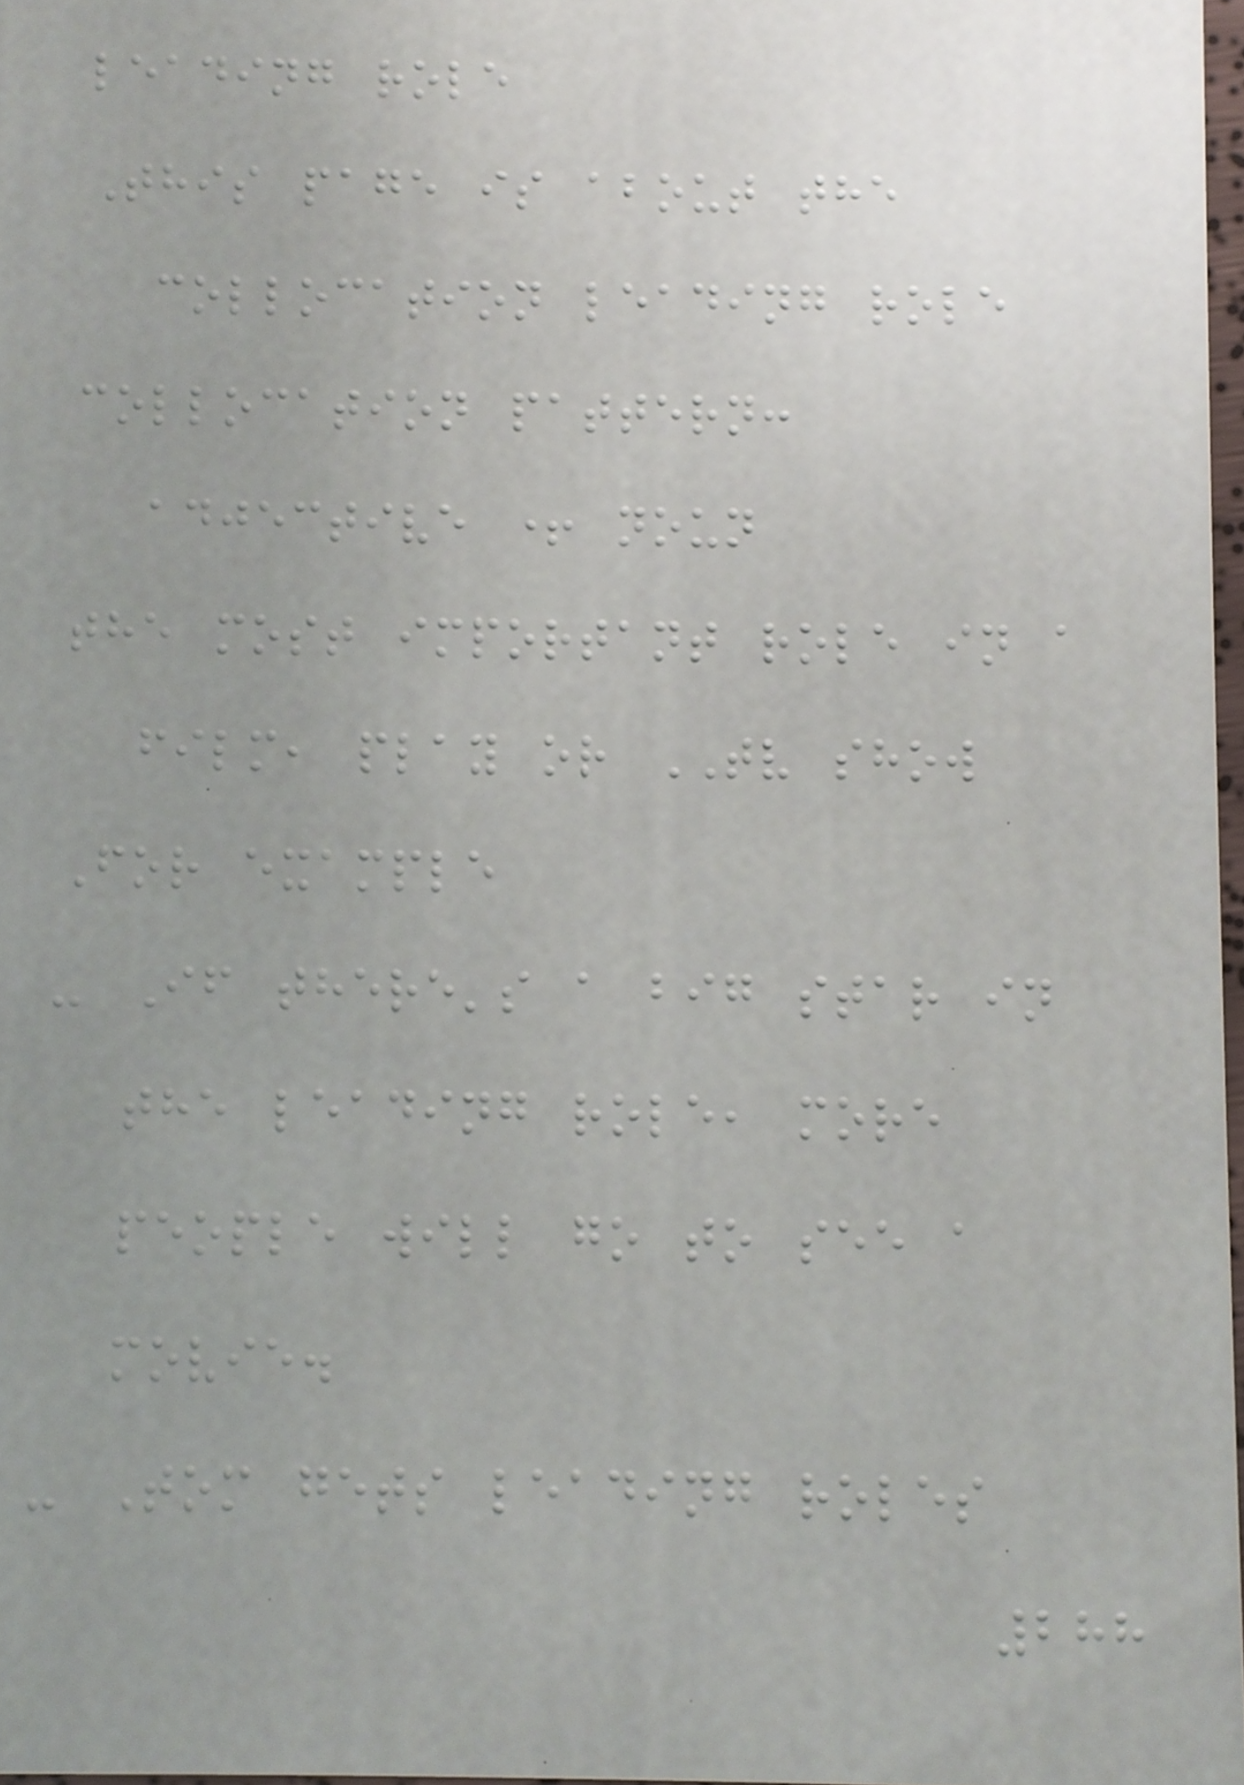leading role
This page is about the
collocation leading role
collocation pattern:
adjective + noun
the most important role in a
film, play or TV show
For example
- If there's a big star in
the leading role, more
people will go to see a
movie.
- Tom gets leading roles
288
